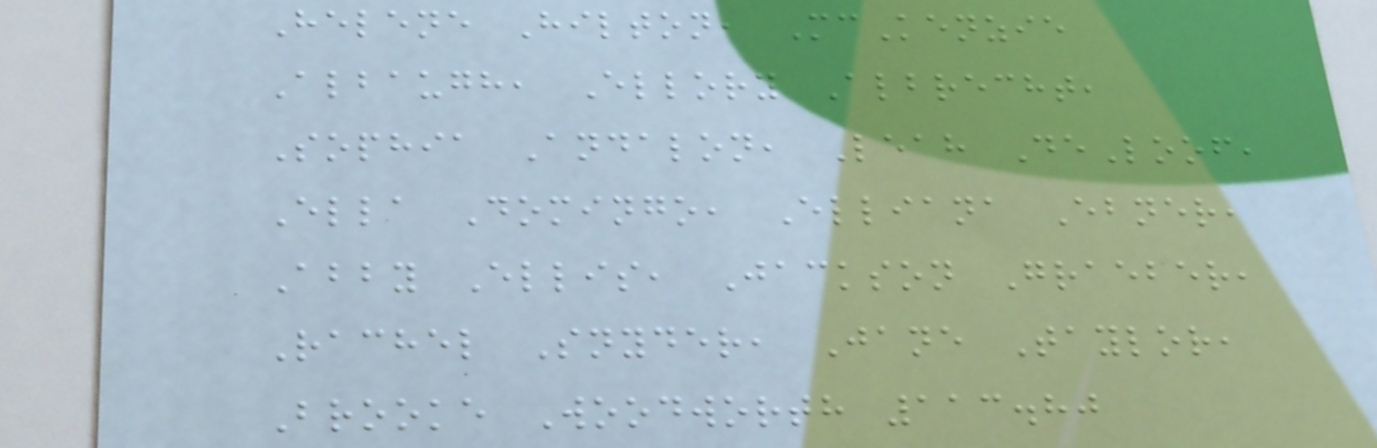Helene Hilton, McKenzie
Albaugh, Ellory Albrecht,
Sophia Andalon, Leah DeLoof,
Ella Domingo, Elliana Ebner,
Abby Ellis, Jackson Graeber,
Rachel Snyder, Jane Taylor,
Brooke Woodworth 113.80
